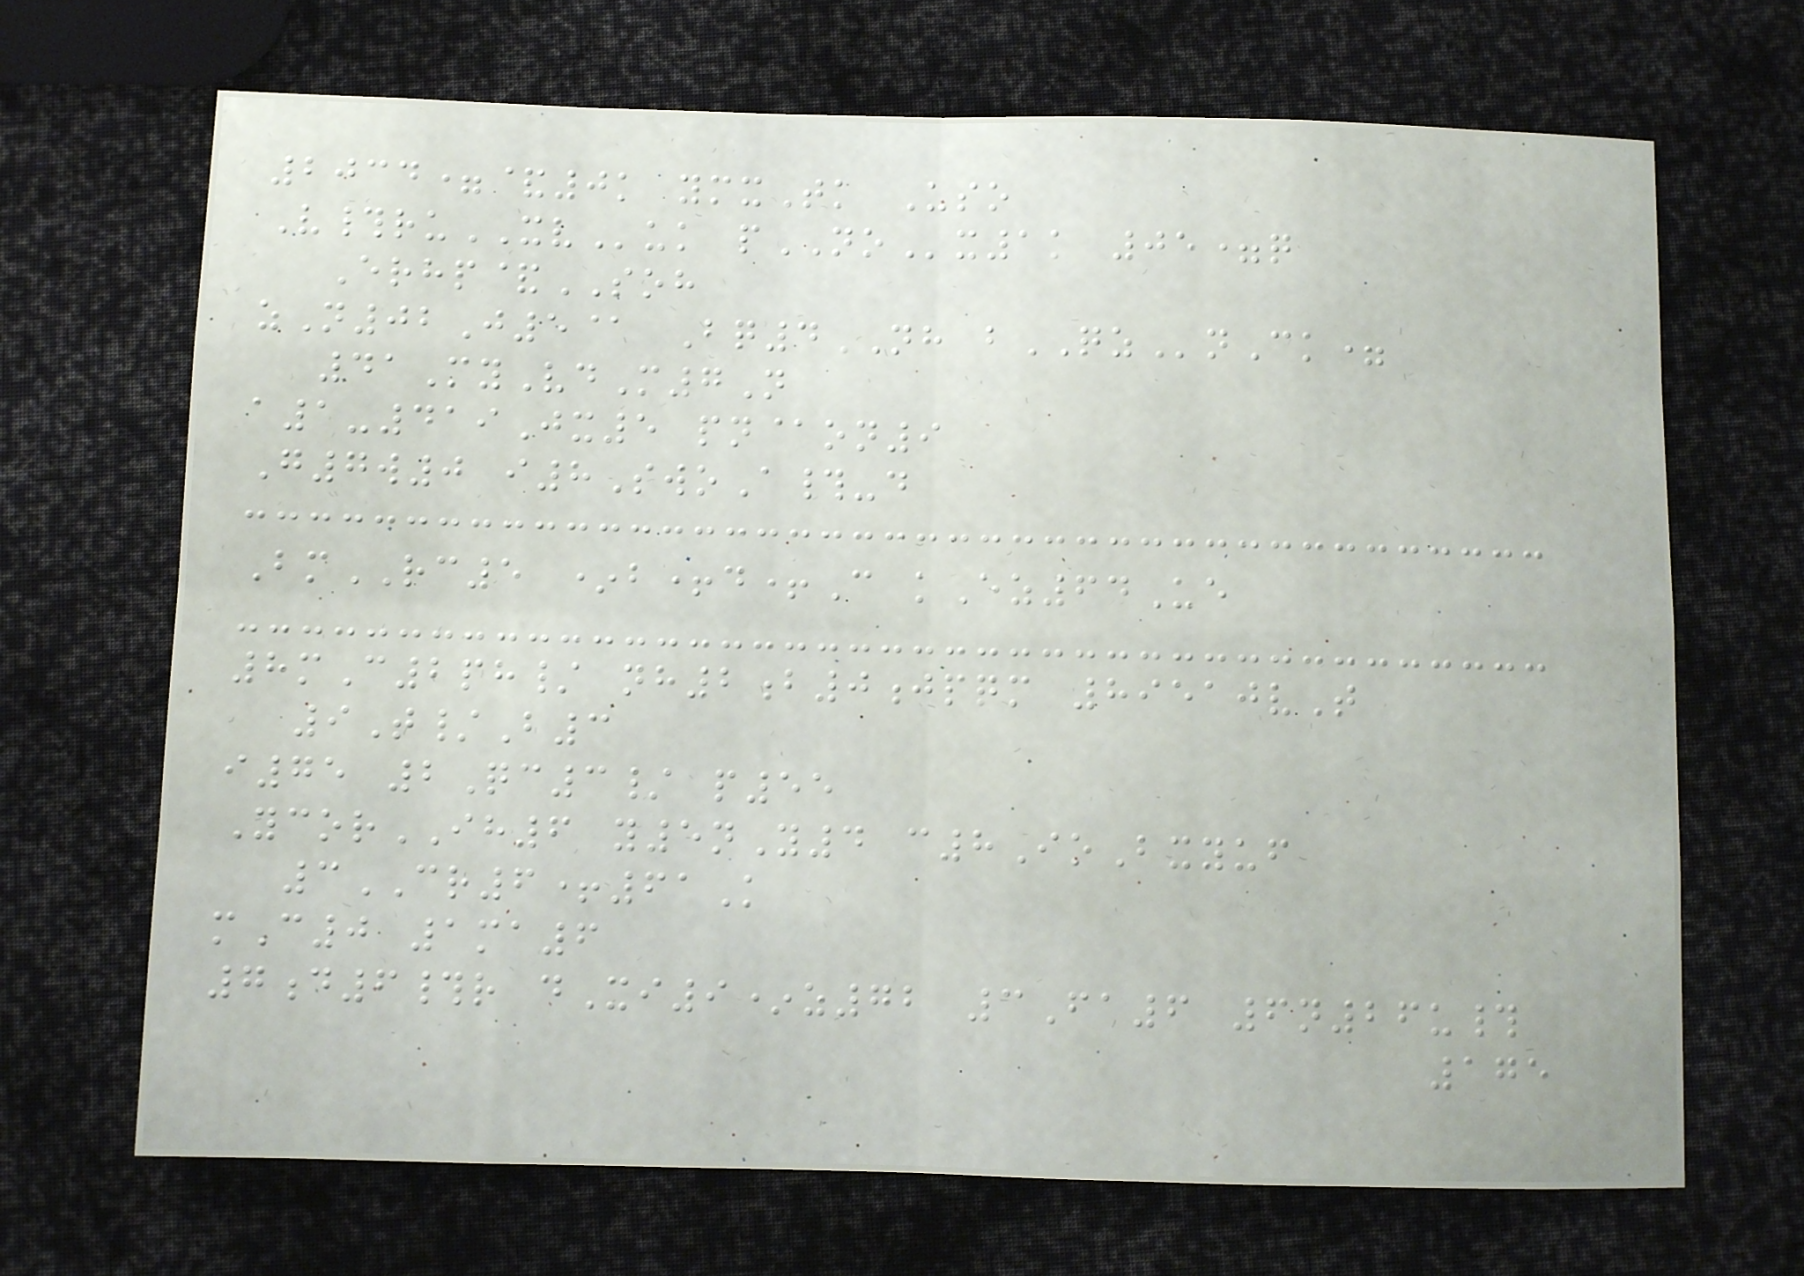2034=&0k ymxTk Uso
V#ruXVuk pNOx1k 05=q
Erhp&SOH
zN02J5@ Bq4NH bQZnCk=
41MyVdM7N
a1-419Jx5 pn@on9
G7w0 i8SwoA#-d
BmRC5 *b+d+C kEz64Ue
8mC2ph/ nh2b0jpqm 89510vT
9T/B3
i75 2Qc3/ p55
YcorIH6 y5nY4 c8IoBxyuf
3CR6+61K
mC0 1ma6
7d6#r dXi9*z72 3Fa6 6n26u#
175
